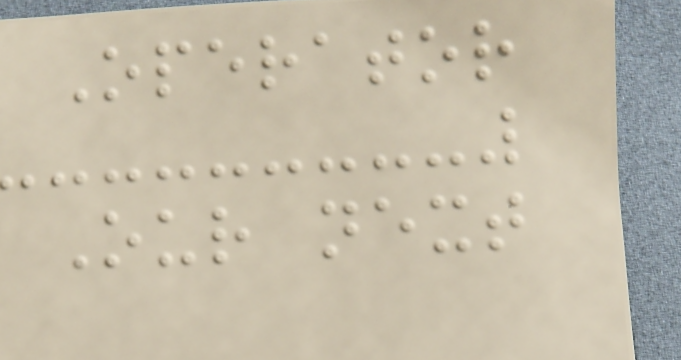Operator
Our next
